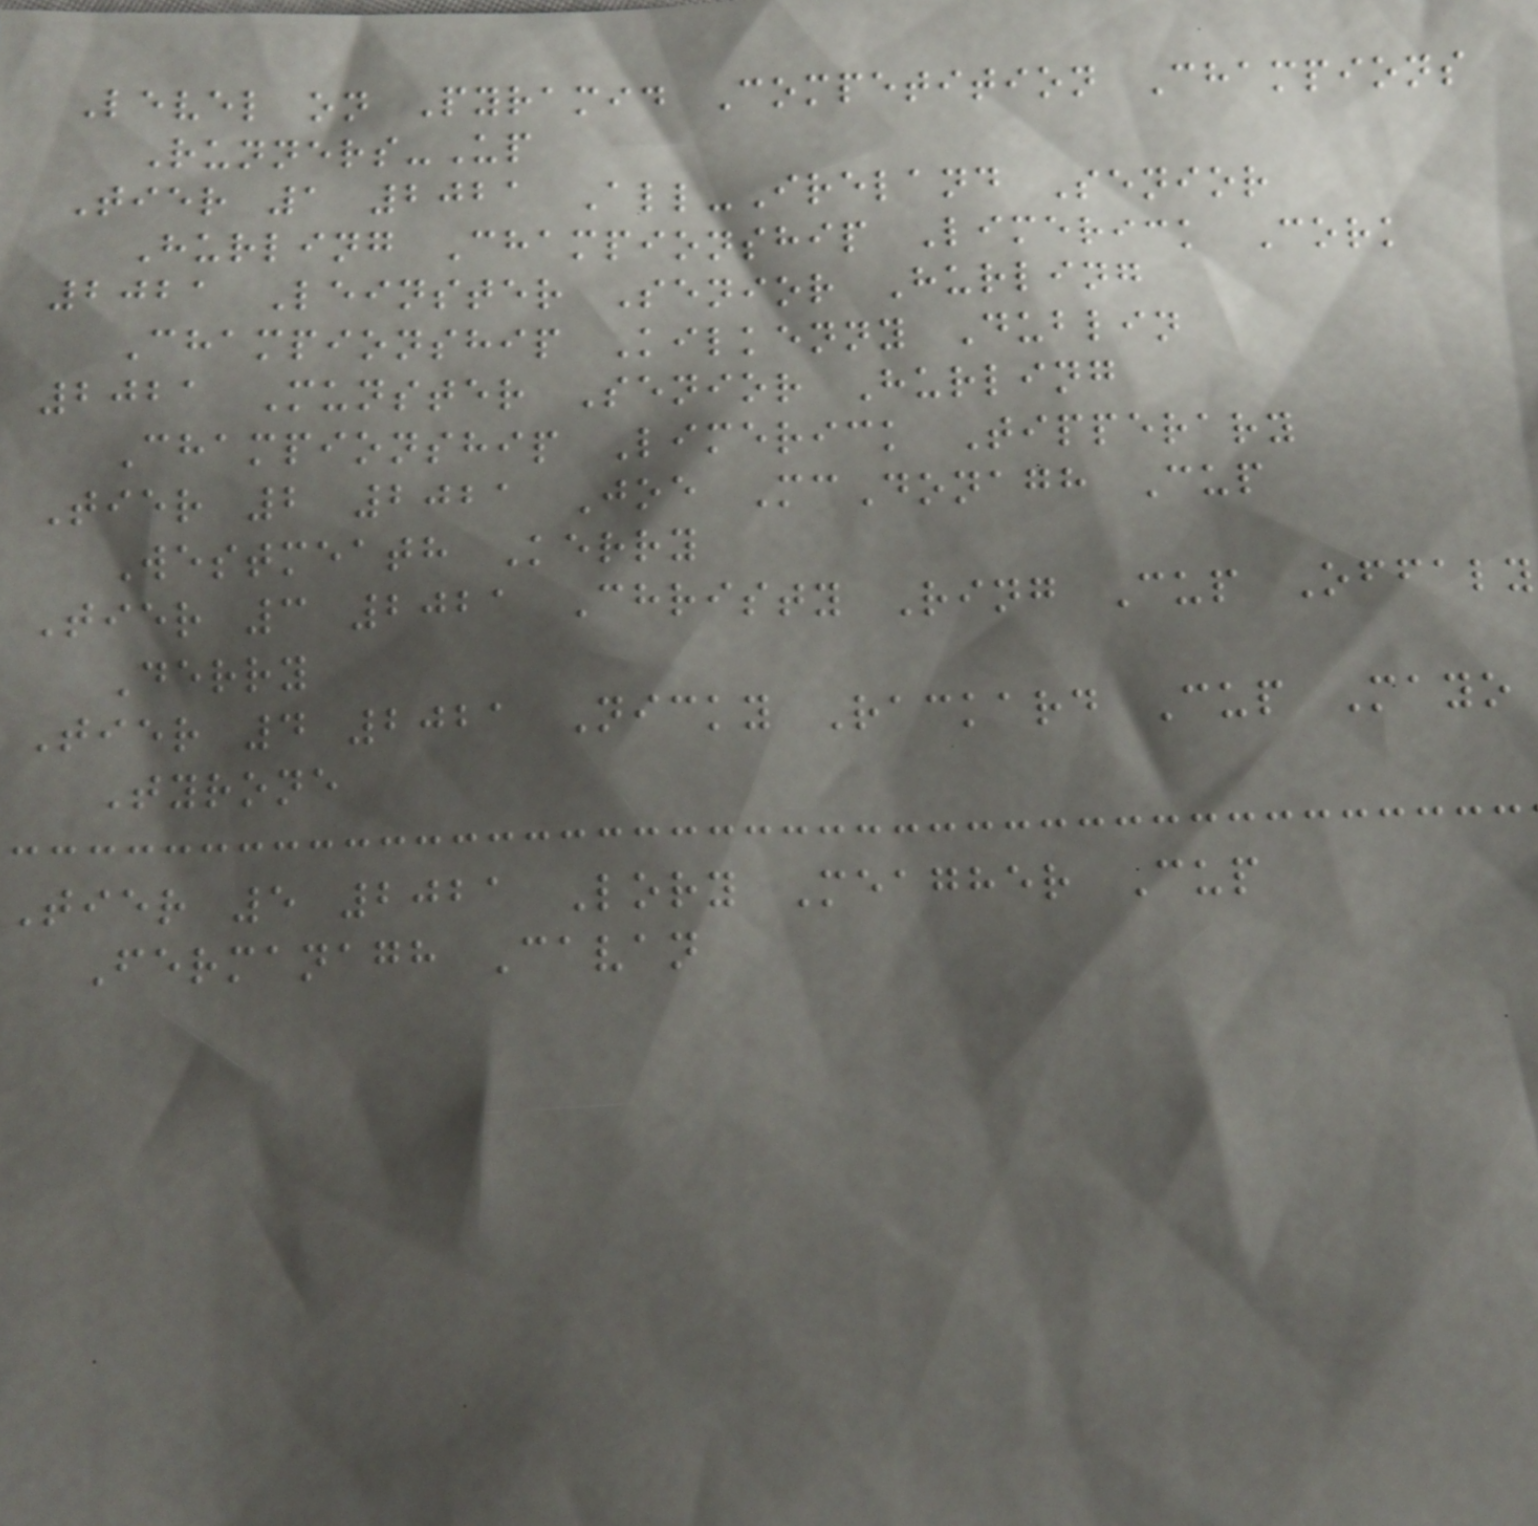Level on Pyramid Competition Champions
Runners-Up
Tier 1 2021 All-Ireland Senior
Hurling Championship Limerick Cork
2021 Leinster Senior Hurling
Championship Kilkenny Dublin
2021 Munster Senior Hurling
Championship Limerick Tipperary
Tier 2 2021 Joe McDonagh Cup
Westmeath Kerry
Tier 3 2021 Christy Ring Cup Offaly
Derry
Tier 4 2021 Nicky Rackard Cup Mayo
Tyrone
Tier 5 2021 Lory Meagher Cup
Fermanagh Cavan
